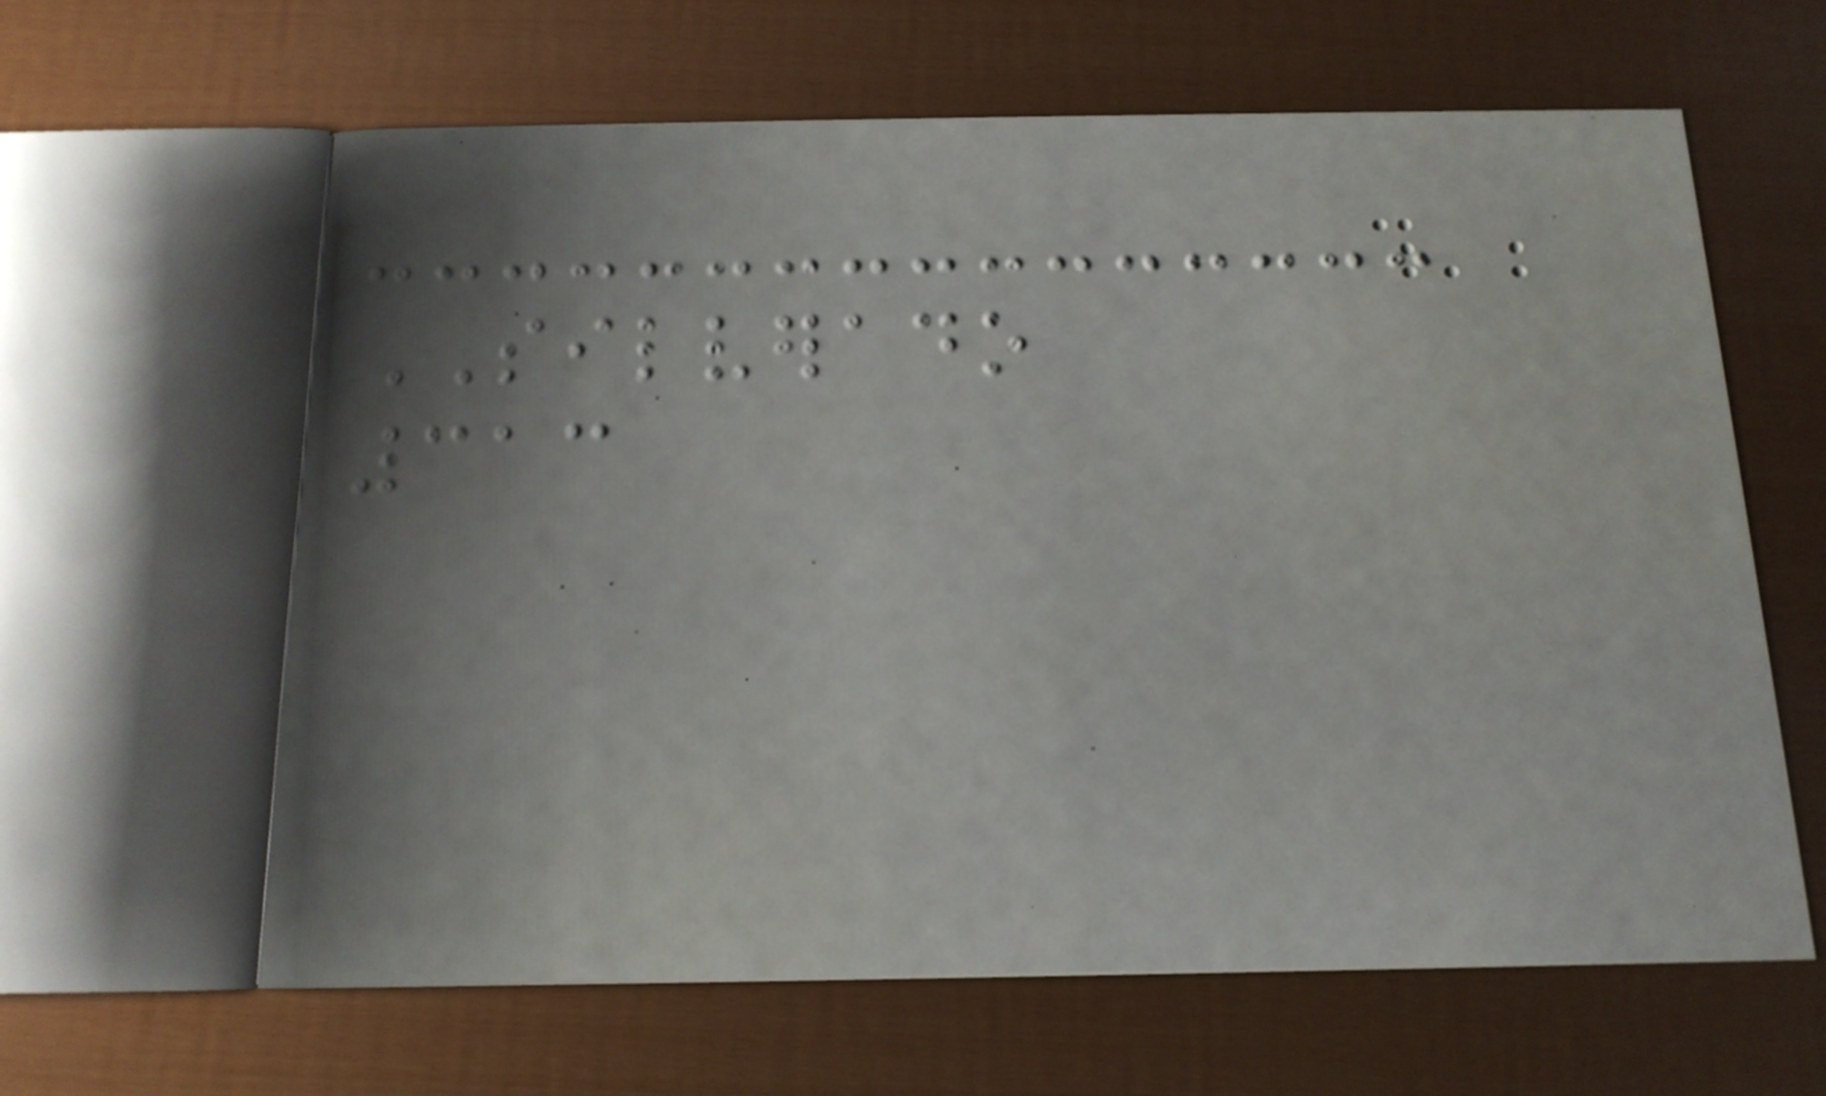SILVERADO
313
